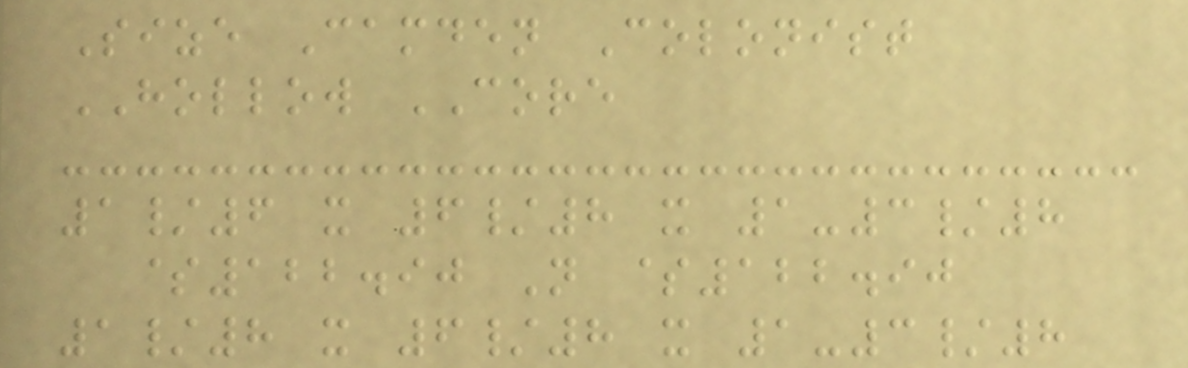Size Camden Colonist
HOLLOW CORE
1/6 x 6/8 x 1-3/8
$122.90 N $122.90
1/8 x 6/8 x 1-3/8
